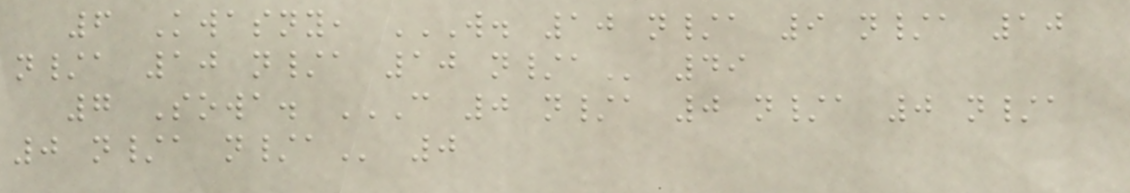6 Kwasny, W. 10 N/A 9 N/A 10
N/A 10 N/A 10 N/A 49
7 Sowa. C 0 N/A 0 N/A 0 N/A
0 N/A N/A 0
